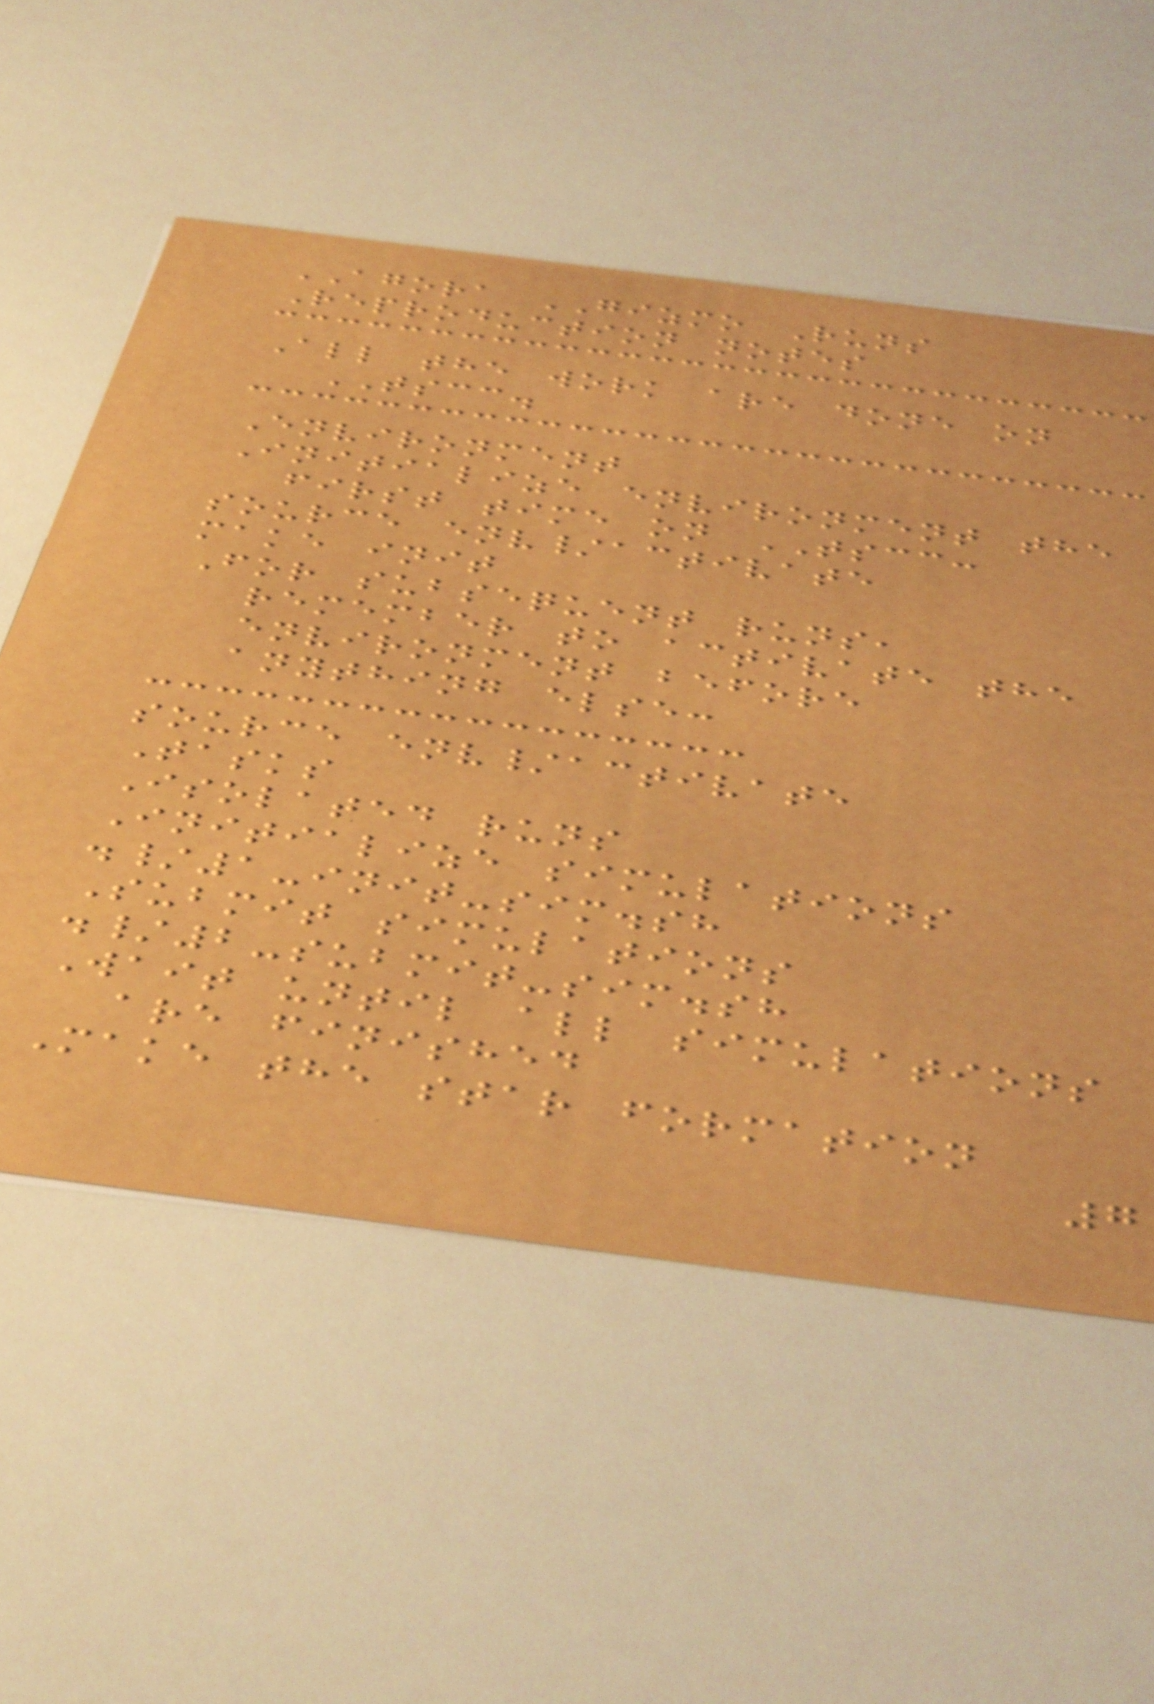AGORA GIZMO Runs
Reproduction notes
All the work are done on
TSCC.
Environment
Initialize environment the
first time on TSCC:
source env/activate
make init
For subsequent runs,
remember to activate the
environment before
anything else:
source env/activate
Tasks
Isolated runs
Initialize simulations
./1-init-sim.sh
Submit simulations
./2-submit-sim.sh
Wait until all simulations
are finished
Make the star formation
7
